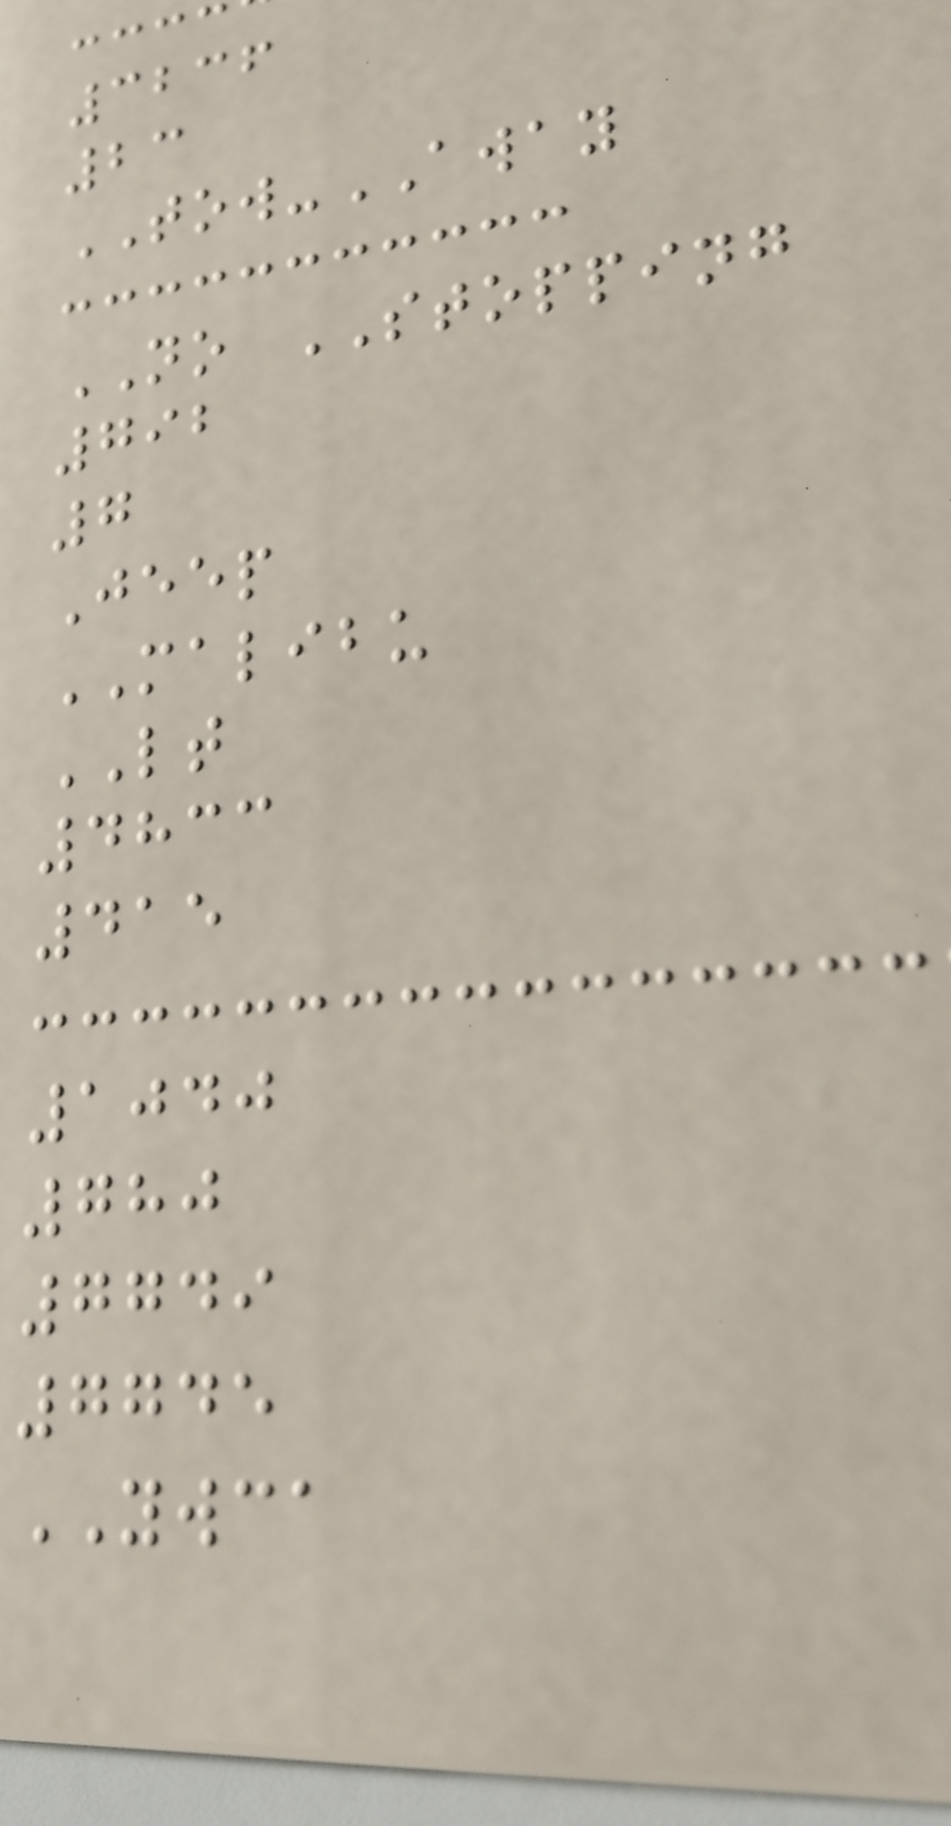3236
23
TOW-AWAY
NO STOPPING
792
7
Jeep
MALIBU
LT
4833
415
1040
780
7749
7745
YWCA
